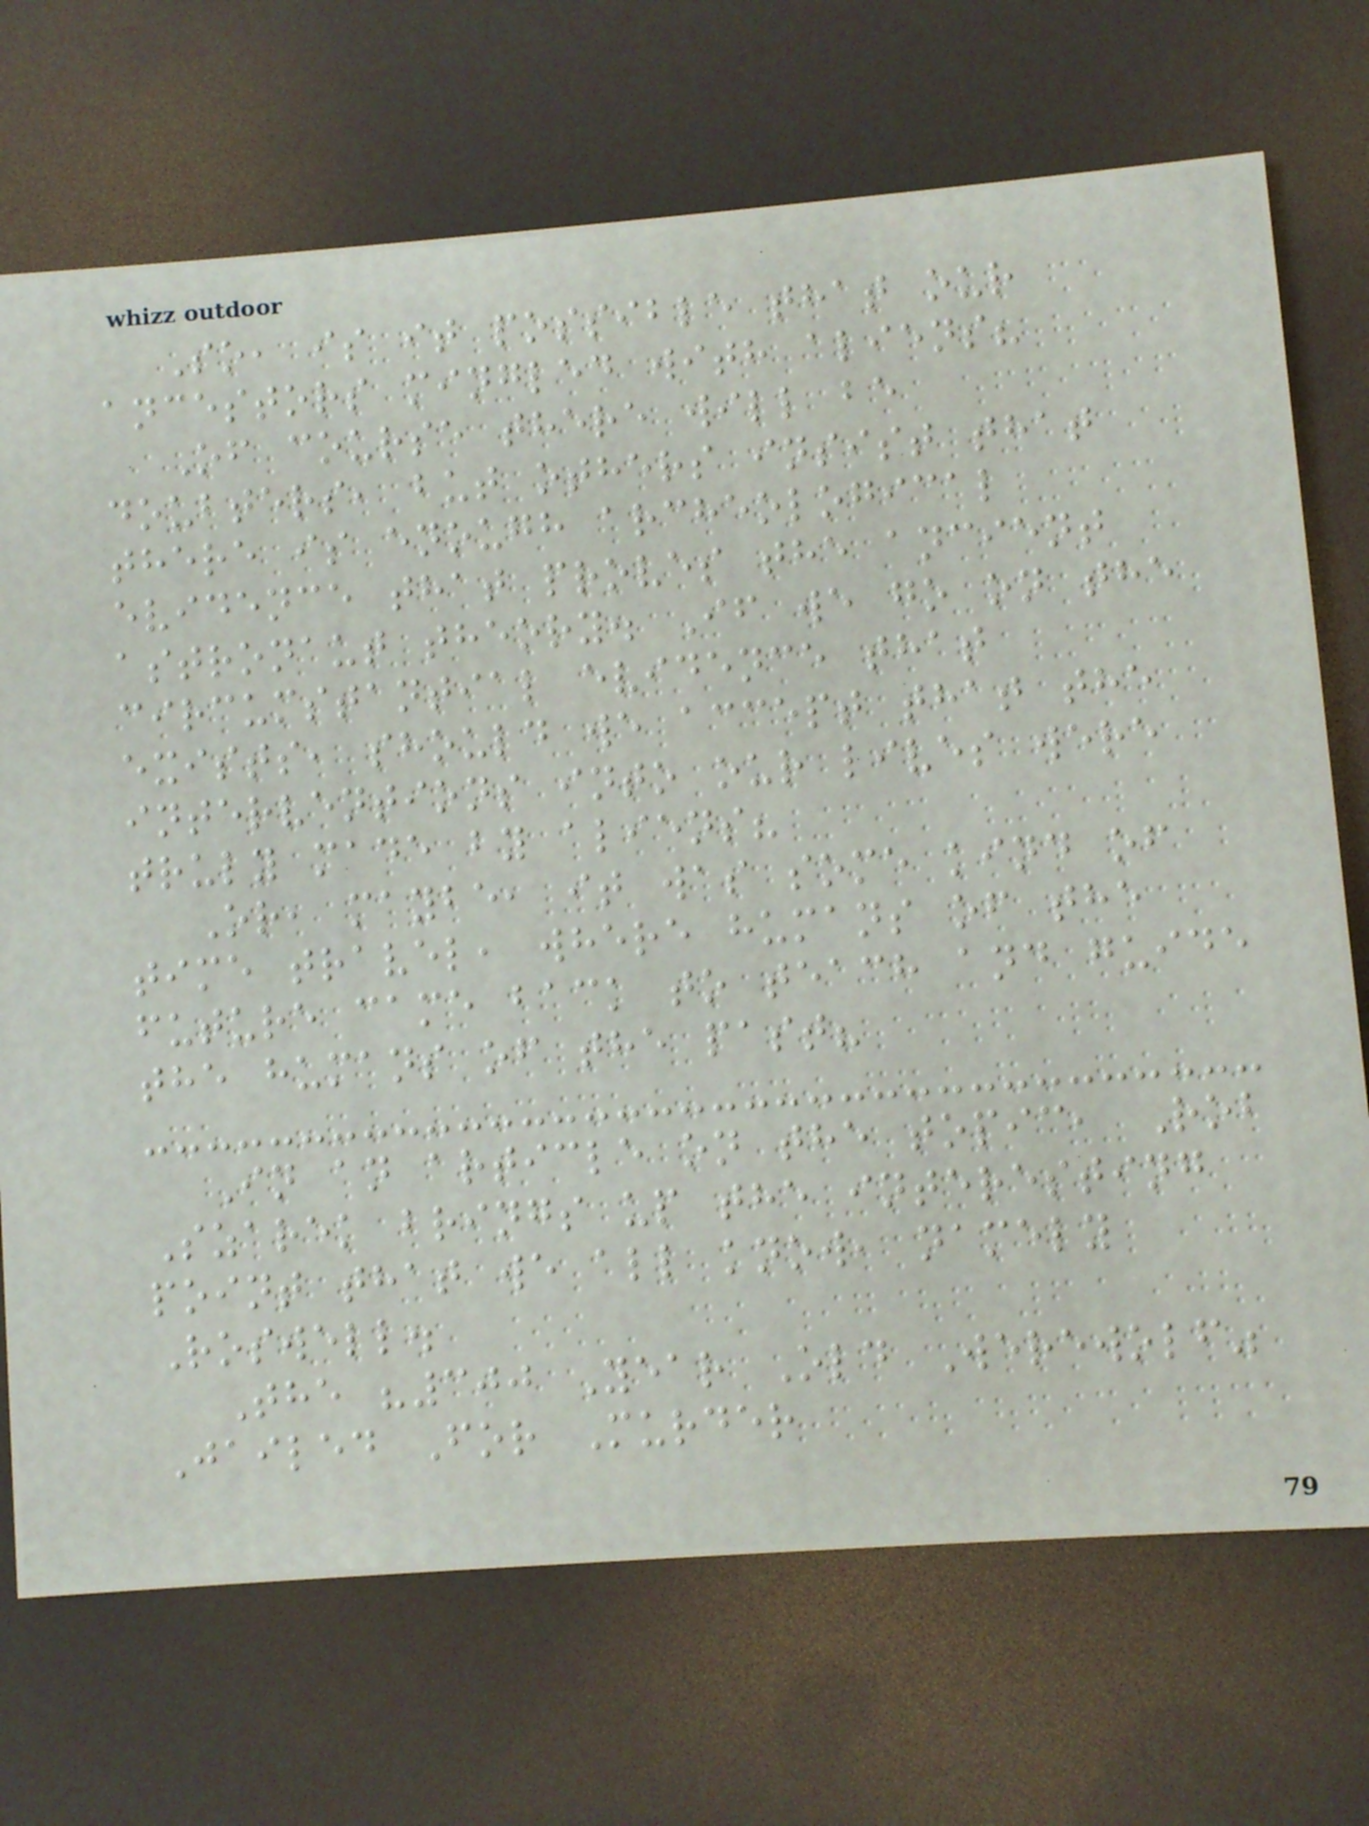So, is it possible that our
ancestors mingled with aliens?
Of course there will be
doubters, but others insist that
there is enough archeological
evidence that proves the ancient
astronaut theory. If we go on the
circumstantial evidence that
exists, should we accept that the
interventions into our lives were
truly made by aliens?
Or, maybe, it was some kind of
time travel, where humans of the
future came back to teach and guide
the humans of the past?
In an article on the topic, Rob
Szarek brings up the interesting
point that we all know, namely
Roswell.
The "300 Year Old Werewolf"
Jailed For Murder
